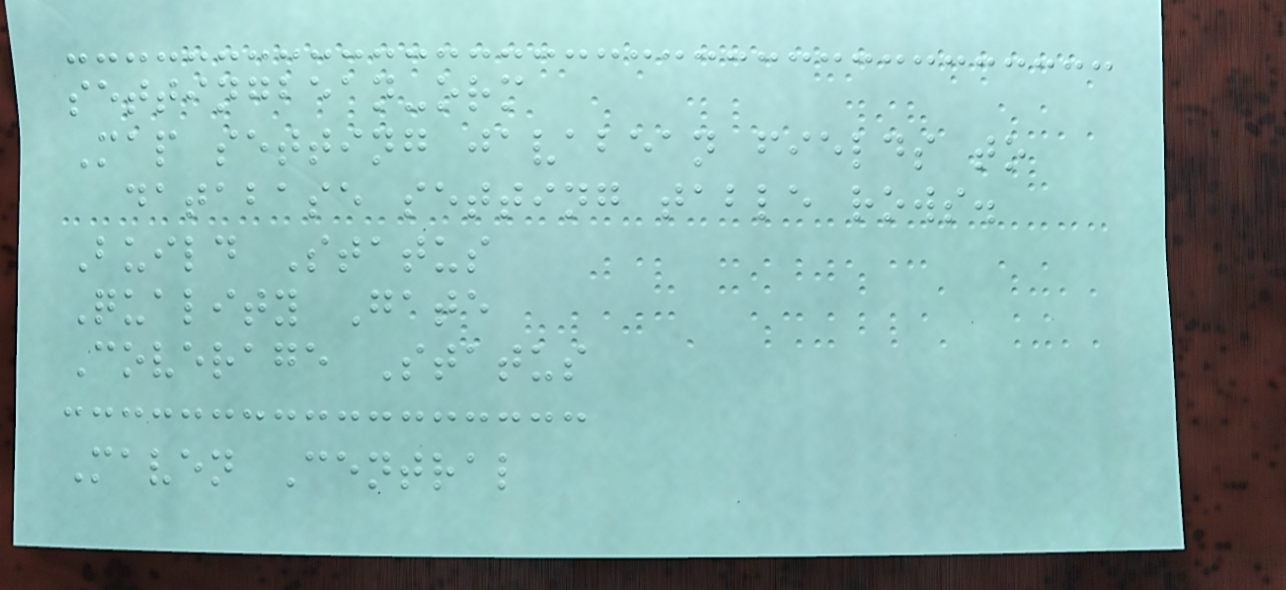settingbean-orm
Map setting javabean fields to
database setting table rows.
Build Status
Quality Gate
Coverage Status
Maven Central
